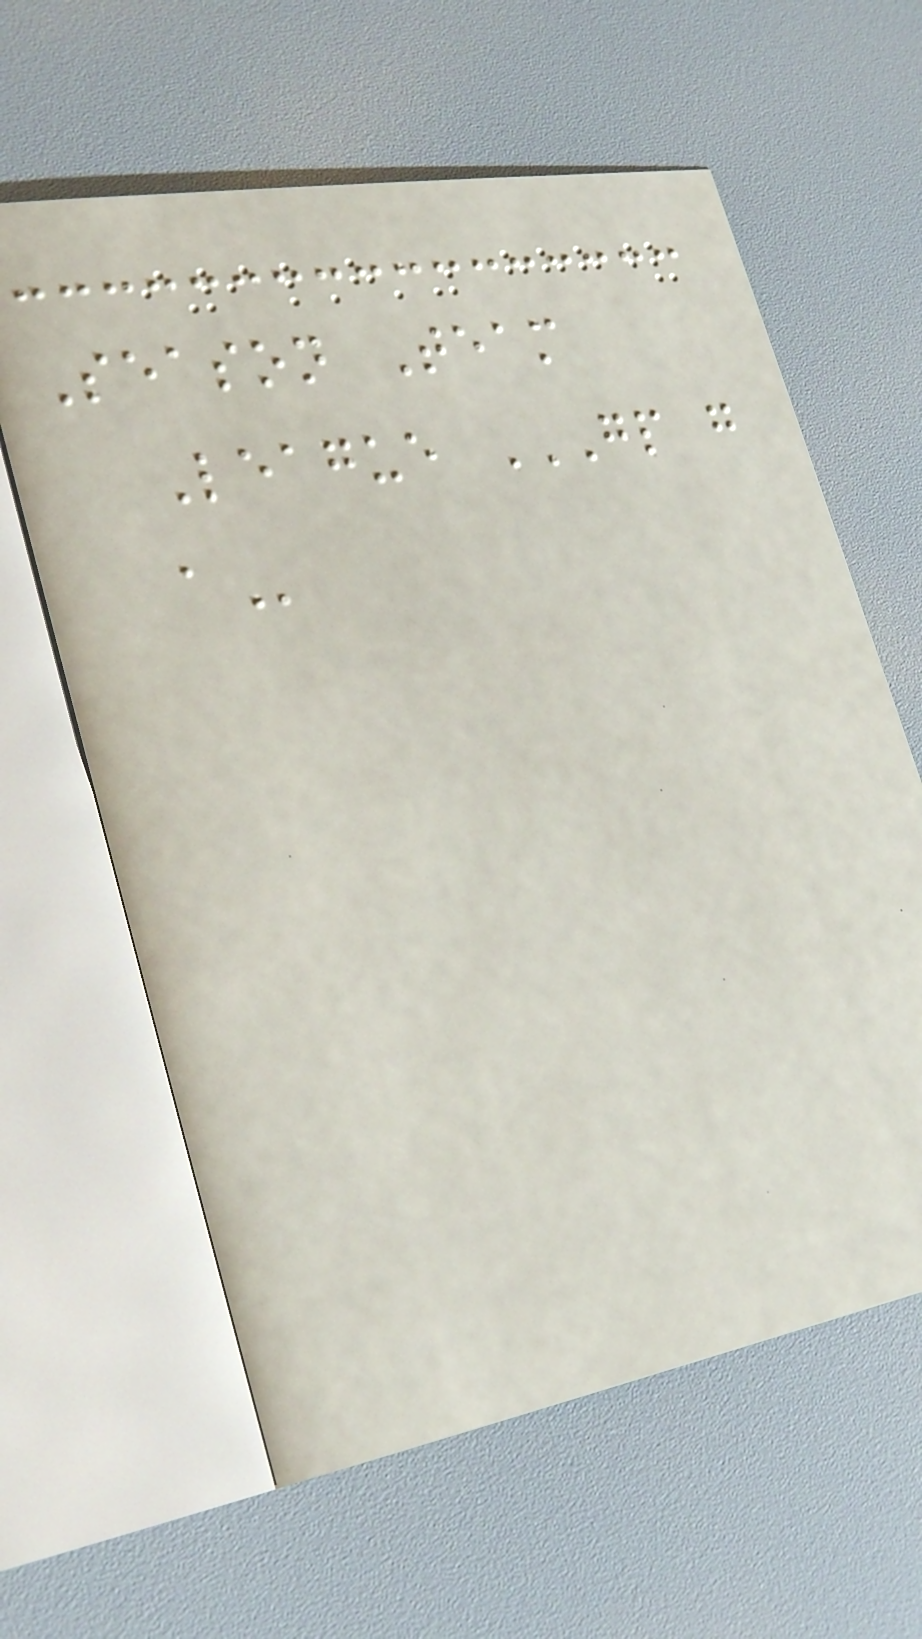Season Team
League GP G
A
